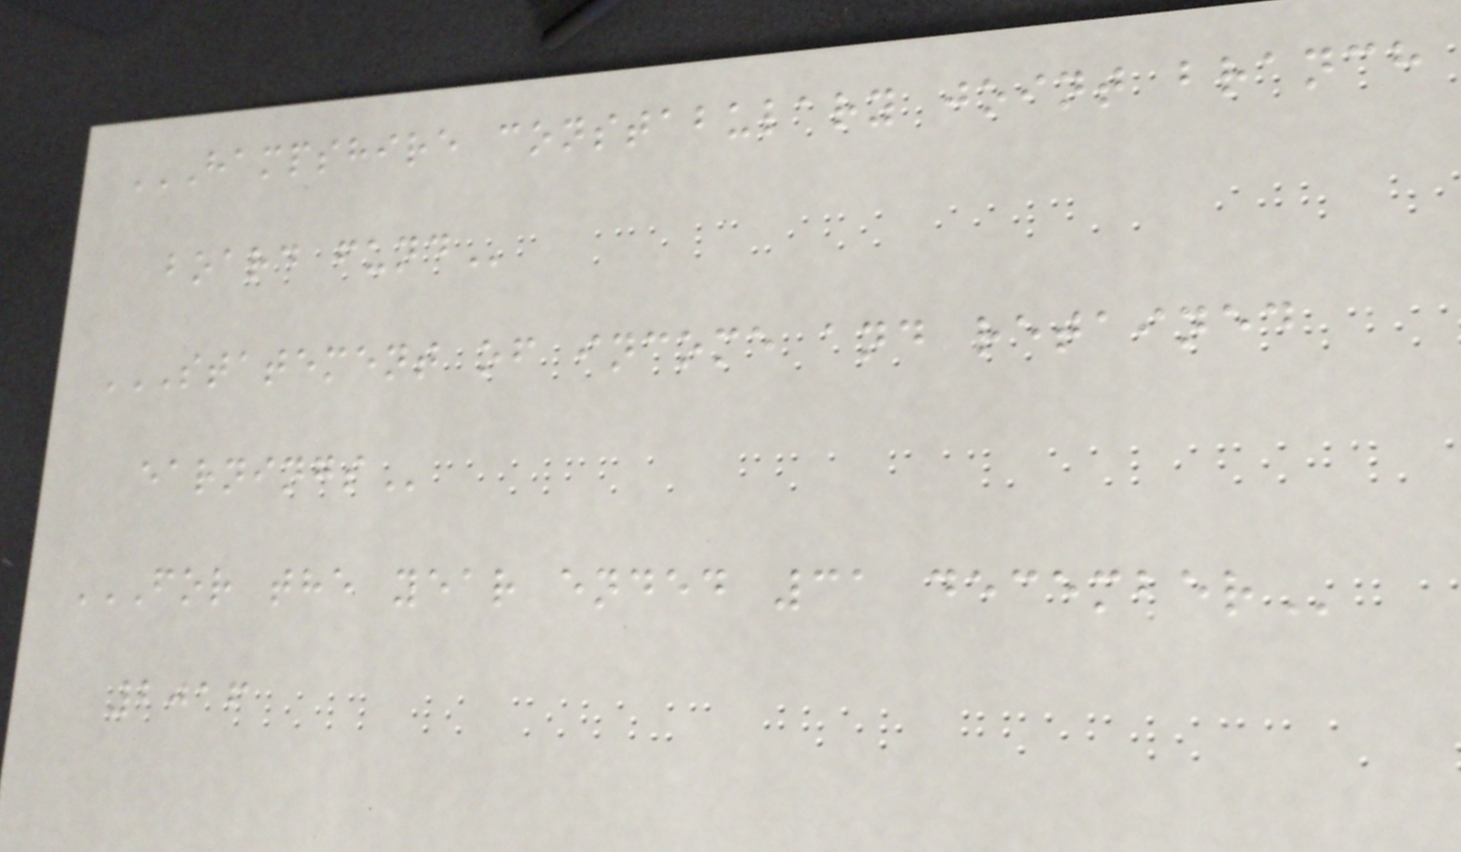HAMPSHIRE CONSTABULARY JOINT BRANCH
BOARD FUND
STATEMENT OF INCOME AND RETAINED
EARNINGS
FOR THE YEAR ENDED 31 DECEMBER
2016
